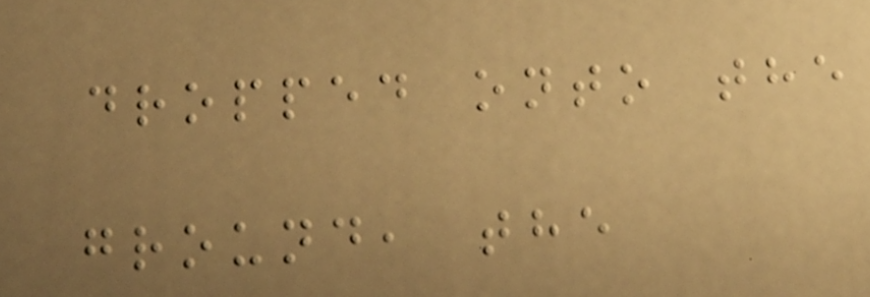dropped onto the
ground, the
